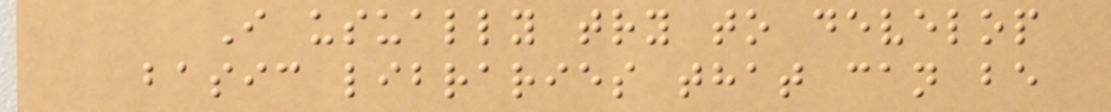I usually try to develop
basic libraries that can be
